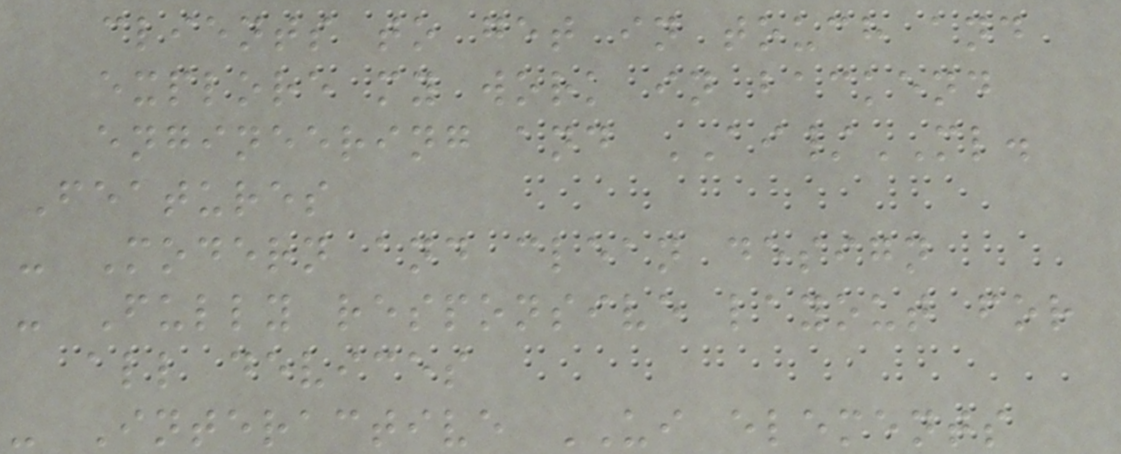clients to get in touch and
explore my work in backend
engineering and AI/ML.
Features
- Modern and clean design
- Fully responsive layout for
all devices
- Interactive UI elements
